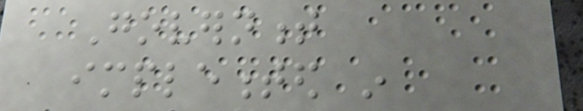Government
implemented in
